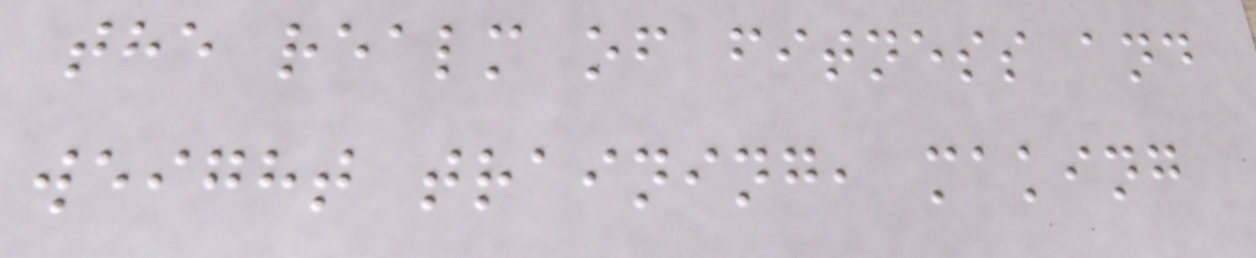the realm of fitness and
weight training, making
